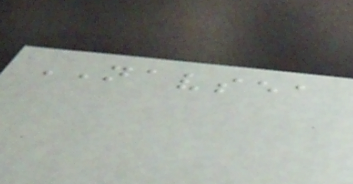NAVSEA
